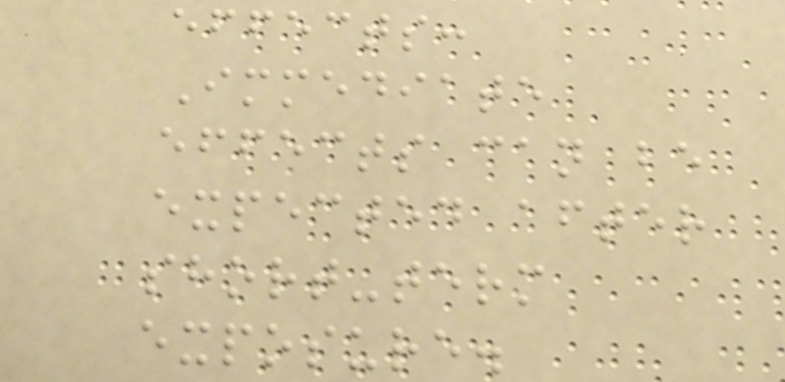effects:
Immediate
effects can be
expected after
short-term
exposure.
